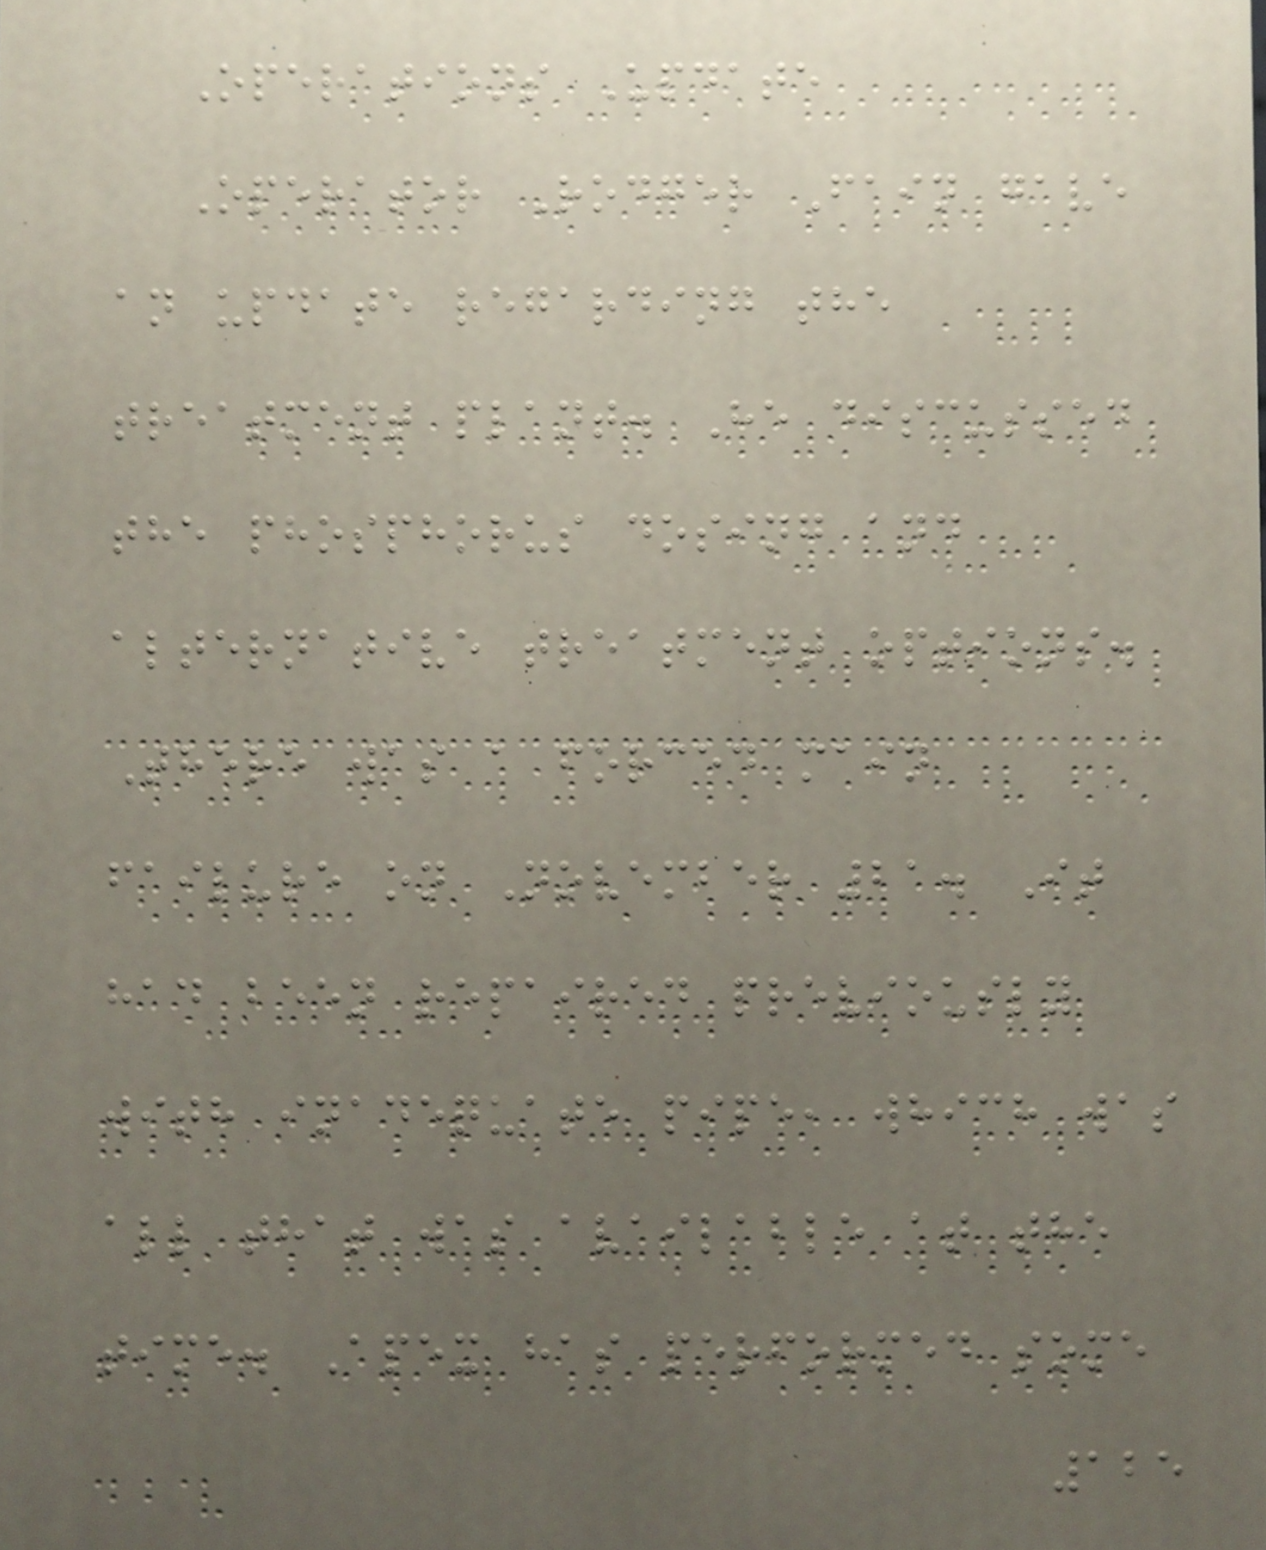Operations Update
Operator Rodger Fain gave
an update regarding the
treatment plant. He discussed
the phosphorus dosing and
alternative treatment options.
There was a forced main
failure on November 21. It
had been repaired previously
with inadequate pipe, which was
all that was available at the
time. Apex has performed some
125
